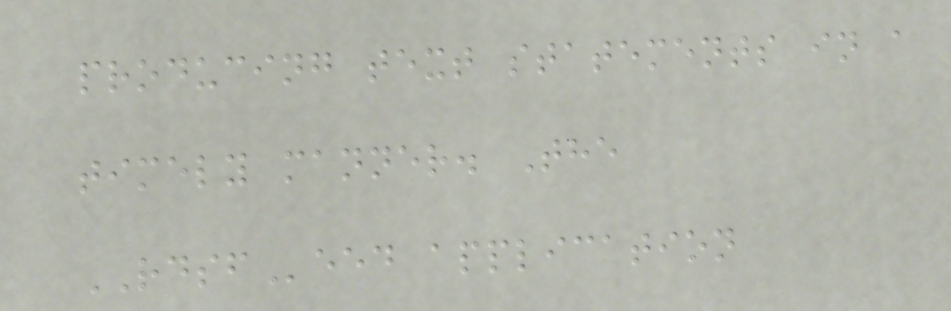producing text statements in a
timely manner. The
RDSFeed application
